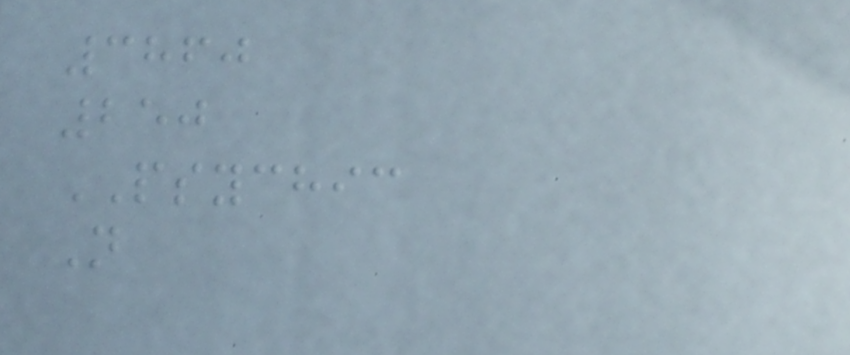3860
250
PSYCHIC
N
